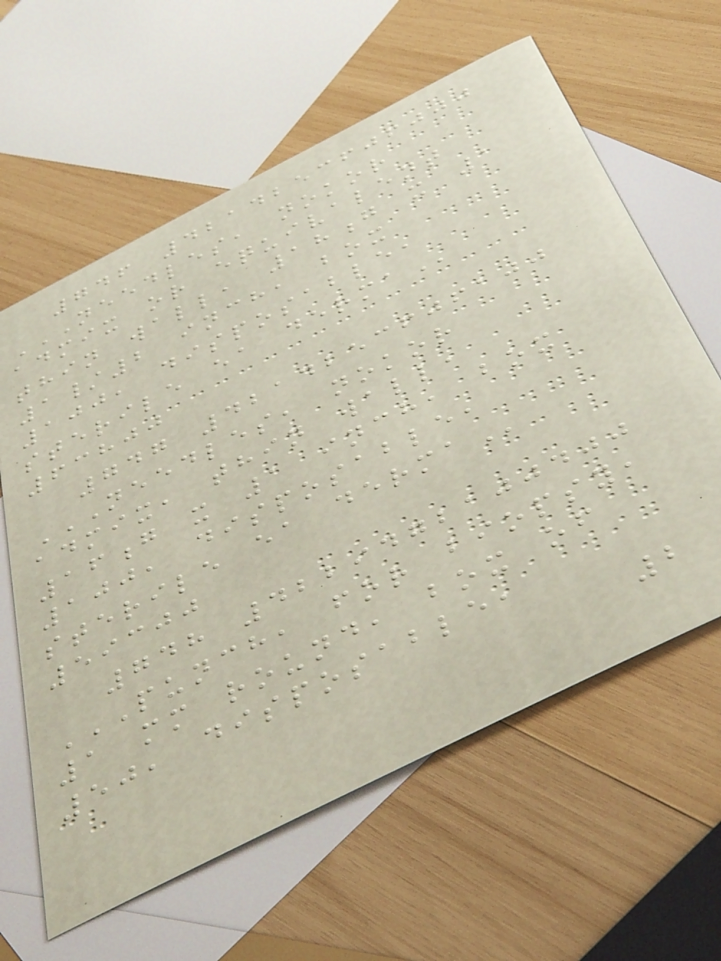746 4214253606000
NEEDLES, NOKOR
ADMIX OR EQUIVALENT
THIN WALL, 18G X 1
1/2 INCH, BOX
100, DISPOSABLE,
STERILE EA DERMA
63800
747 4214253606100
NEEDLES, NOKOR
ADMIX, THIN WALL,
16G X 1 INCH, BOX
100, DISPOSABLE,
STERILE EA DERMA
59300
748 4229472100400
PUNCH, FOR BIOPSY,
1 MM ROUND, BOX OF
50, DISPOSABLE,
2
